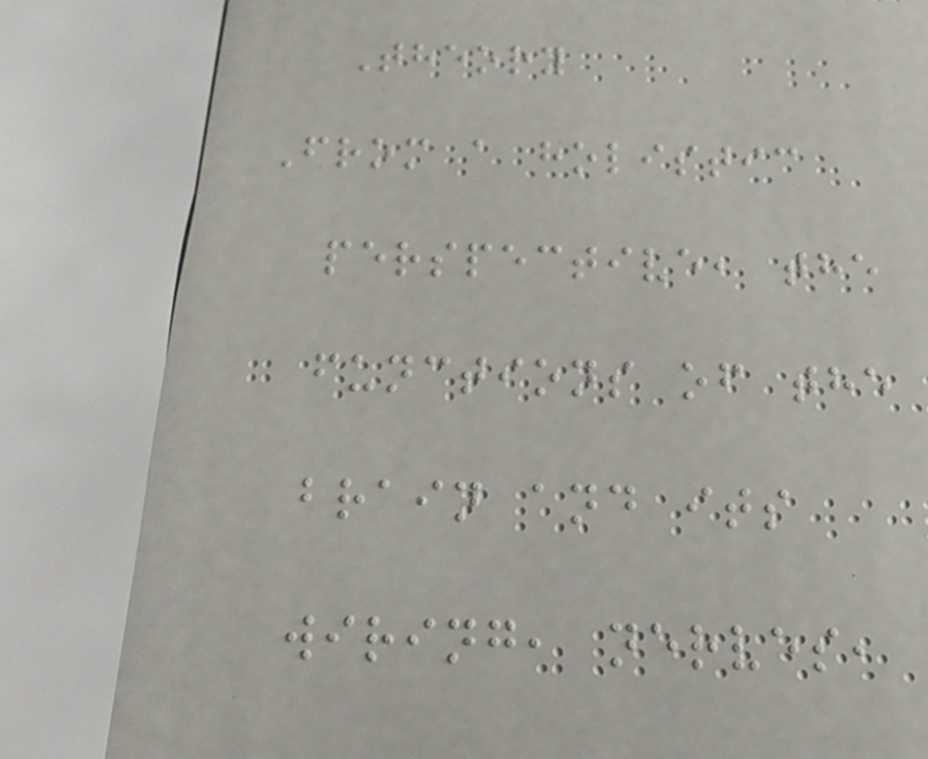Theory
From a holistic
perspective, the
functions of the
brain and its
wiring, nerves,
